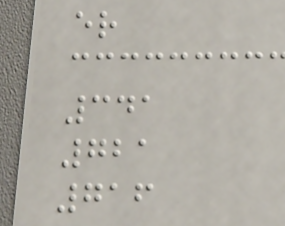er
341
721
716
